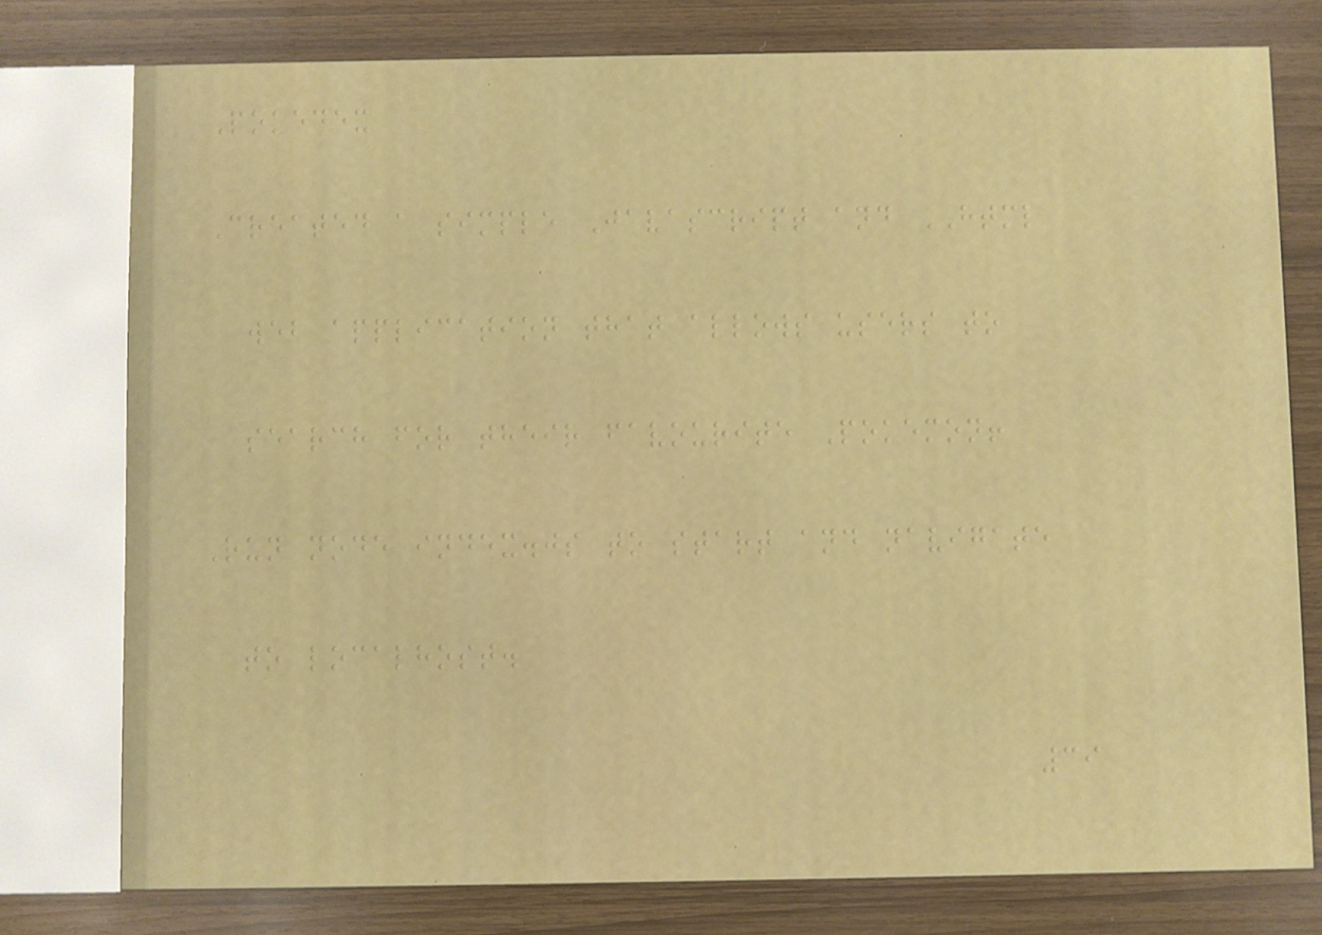Pokedex
Created a simple Javascript and HTML
web application that allows users to
search for their favourite Pokemon!
Run node index.js to start and navigate
to localhost.
39
